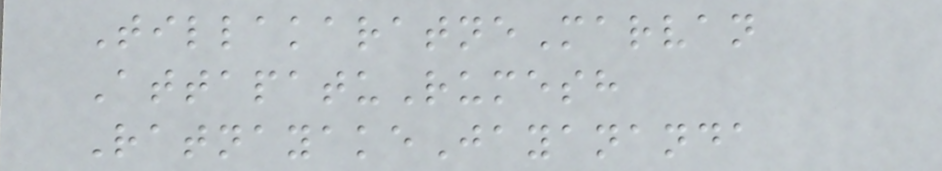TillakaratneMarvan
AttapatuRumesh
RatnayakeJayananda
